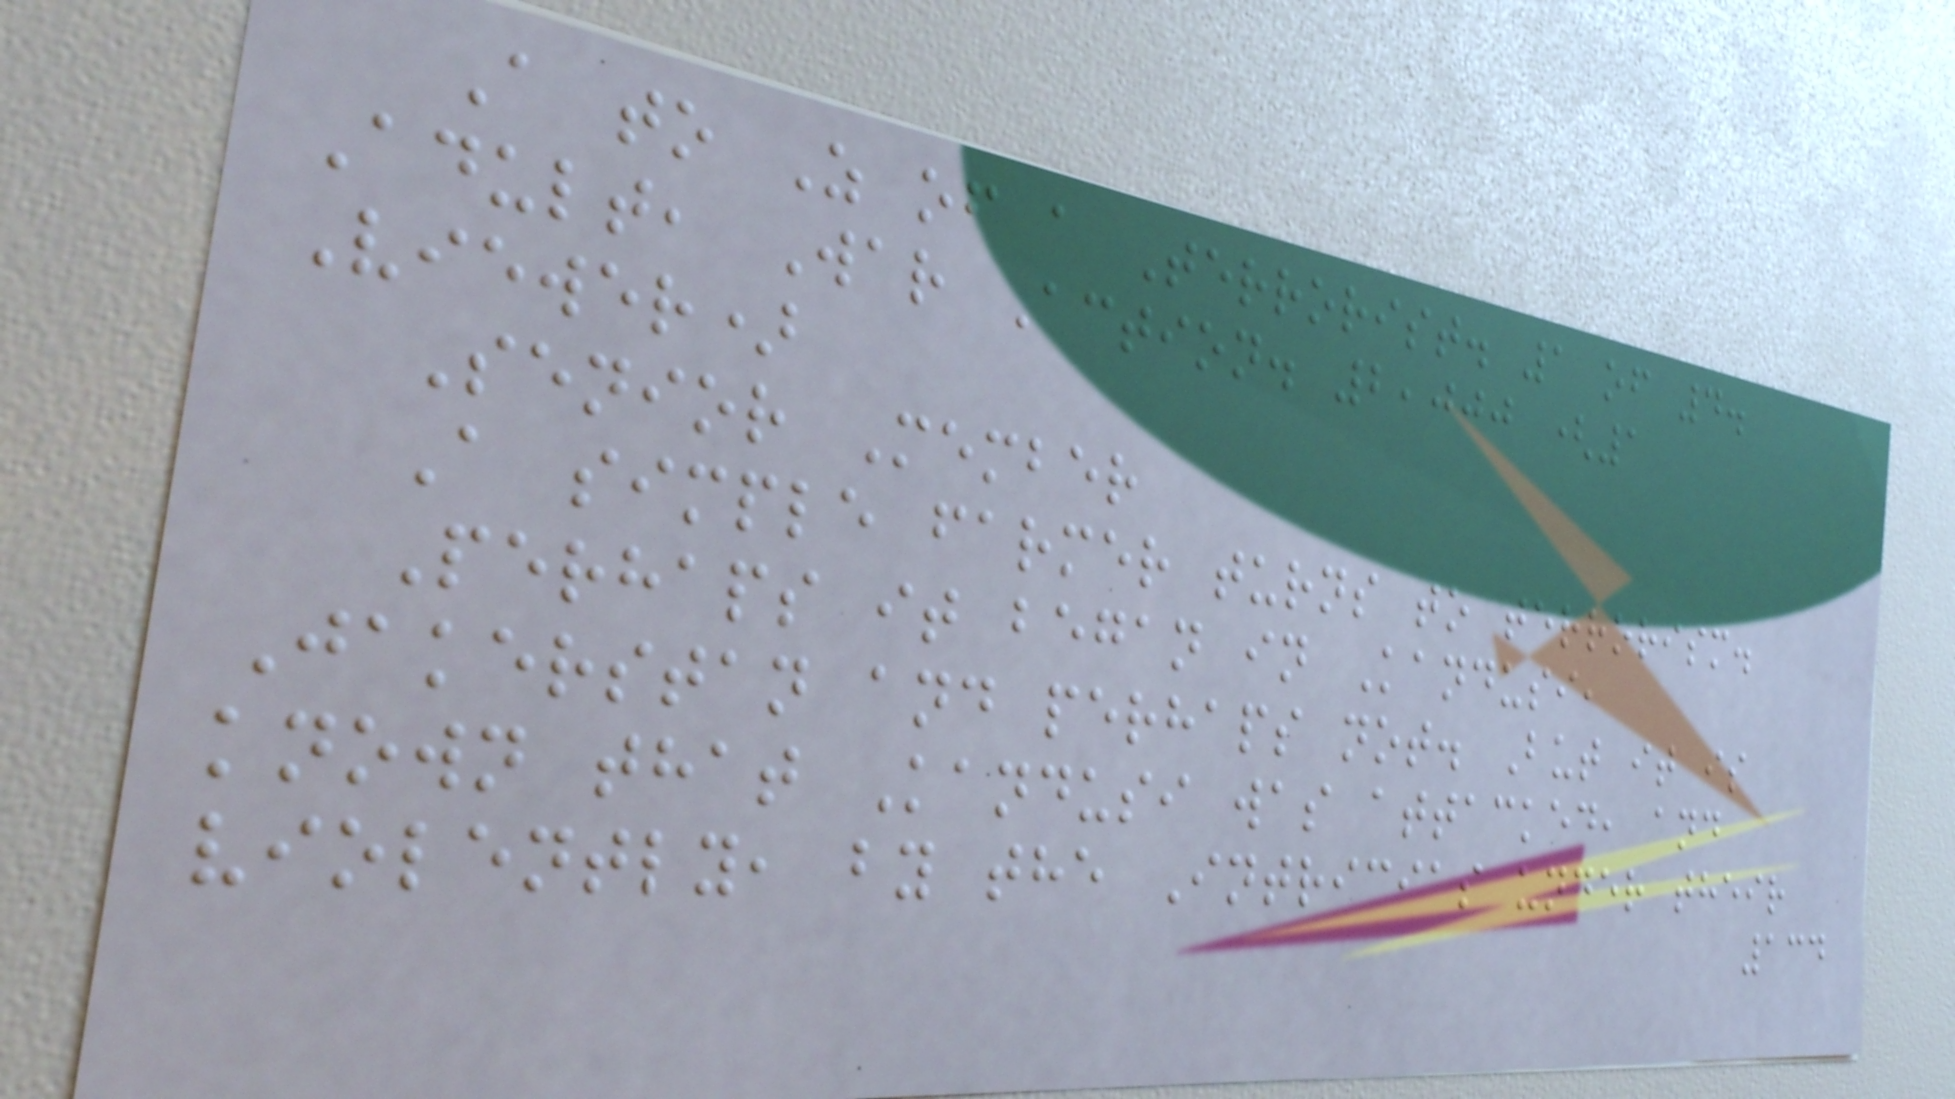A to Z of a Terrorist. 1 of 4.
Adult, War Action. 2,000 (1
Viewer)
Senior Member
A simple farmer turns to terrorism.
Perhaps it began in Kandusi,
Jakerstan and perhaps not. But it is
known that Kandusi was attacked, and
violently, by the Intricias under their
134
